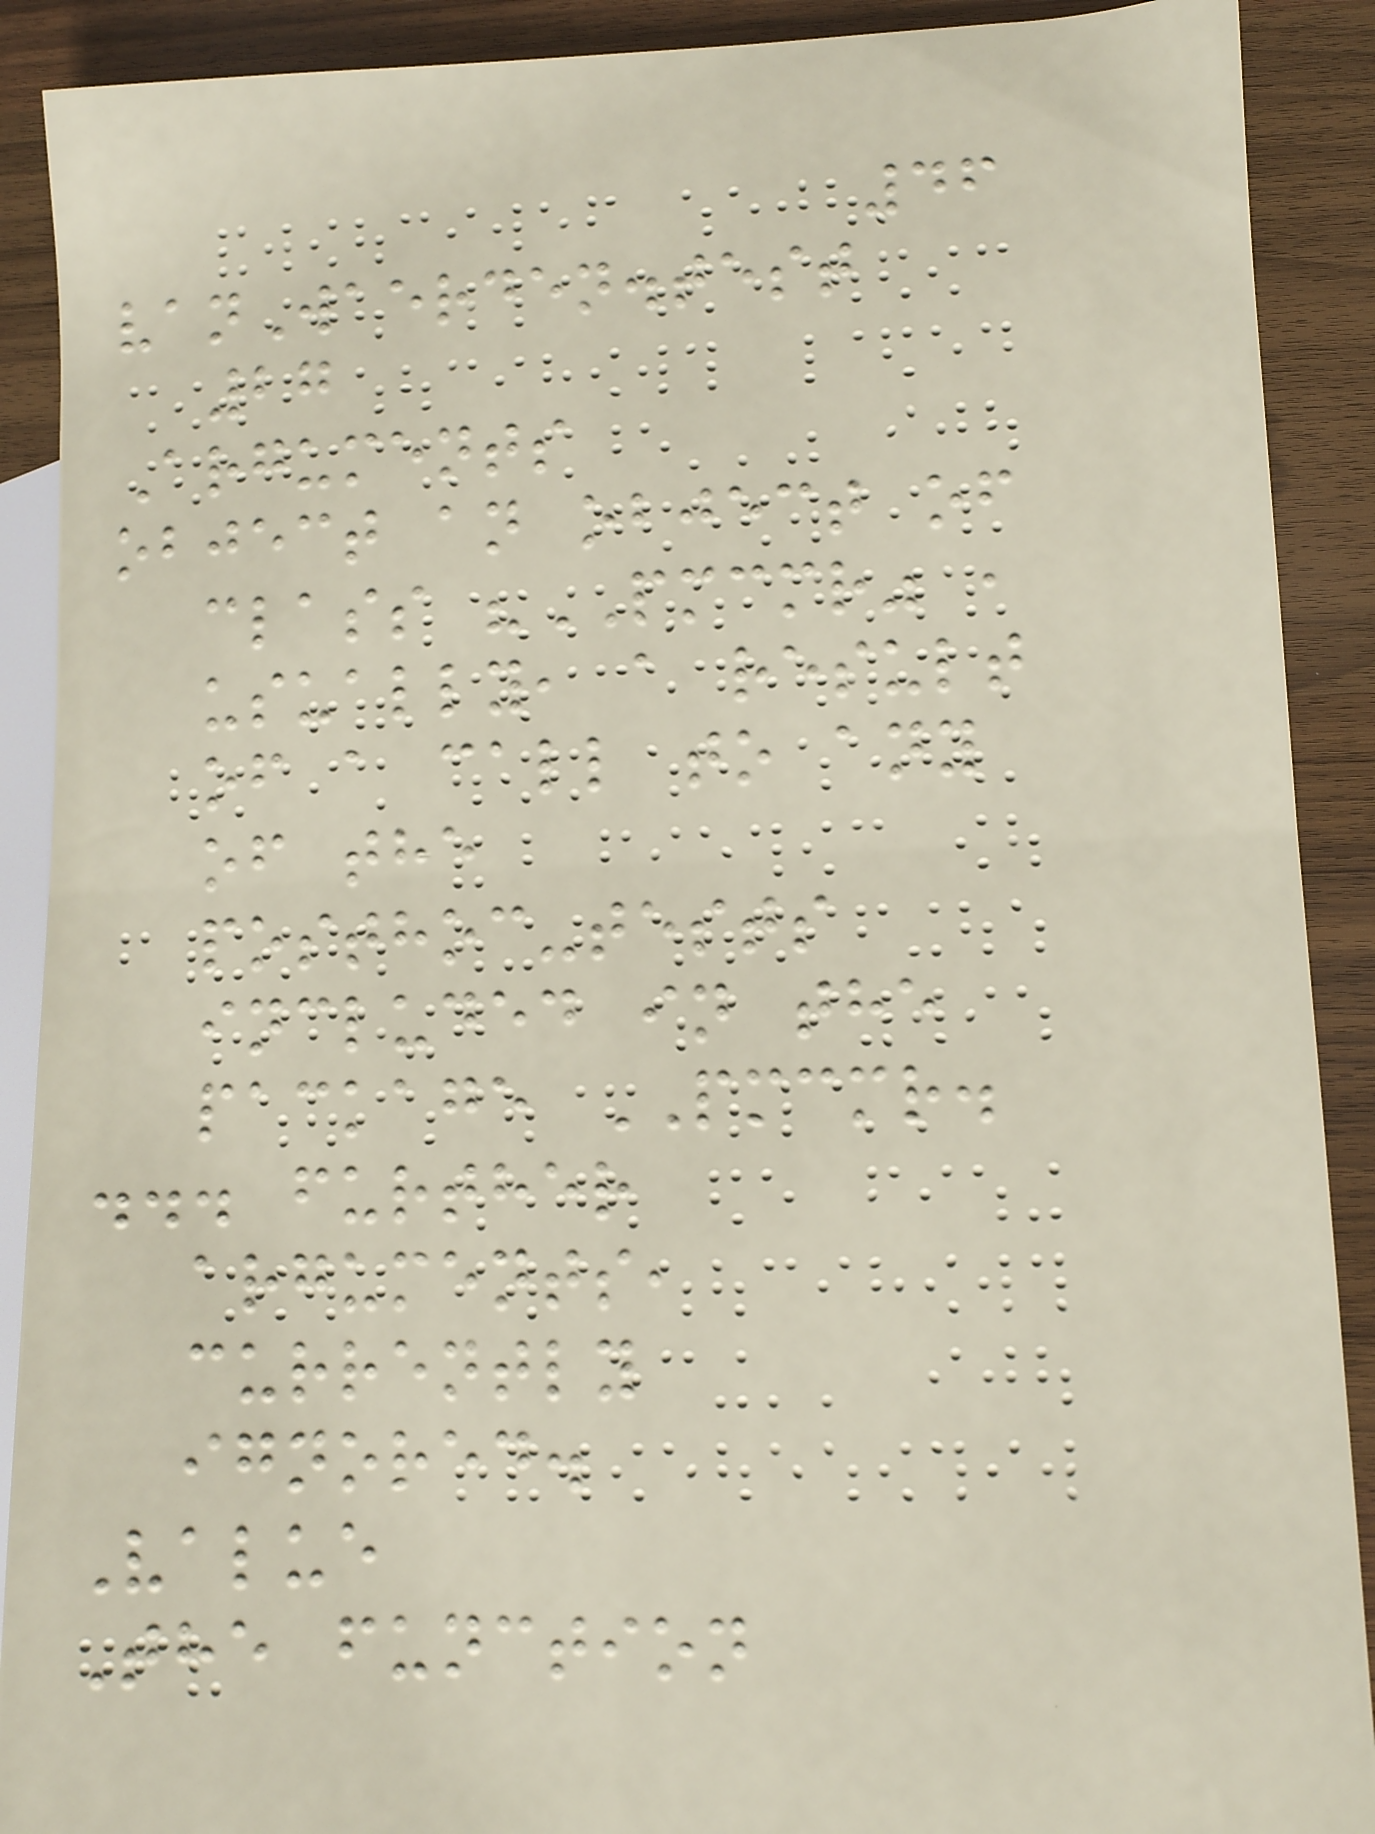46
vanWaerden.test
27
Arguments
object an object of
class "PMCMR" ,
usually, a result
of a call to any
of the
posthoc-tests
included in the
package PMCMR.
... further
arguments,
currently
ignored.
Value
The function
